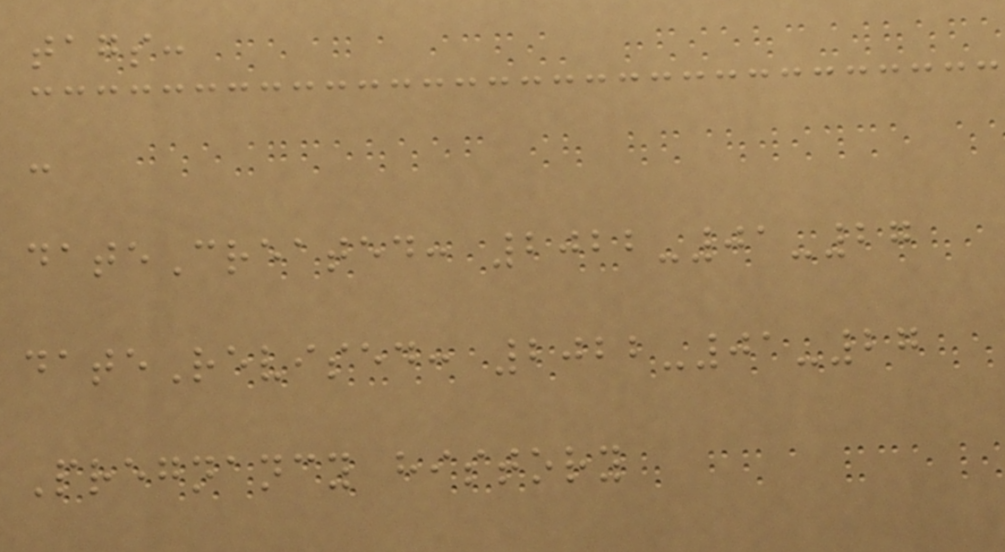tags:
-
dateCreated: 2022-01-27
dateRevised: 2022-01-27
Pregnancy history
